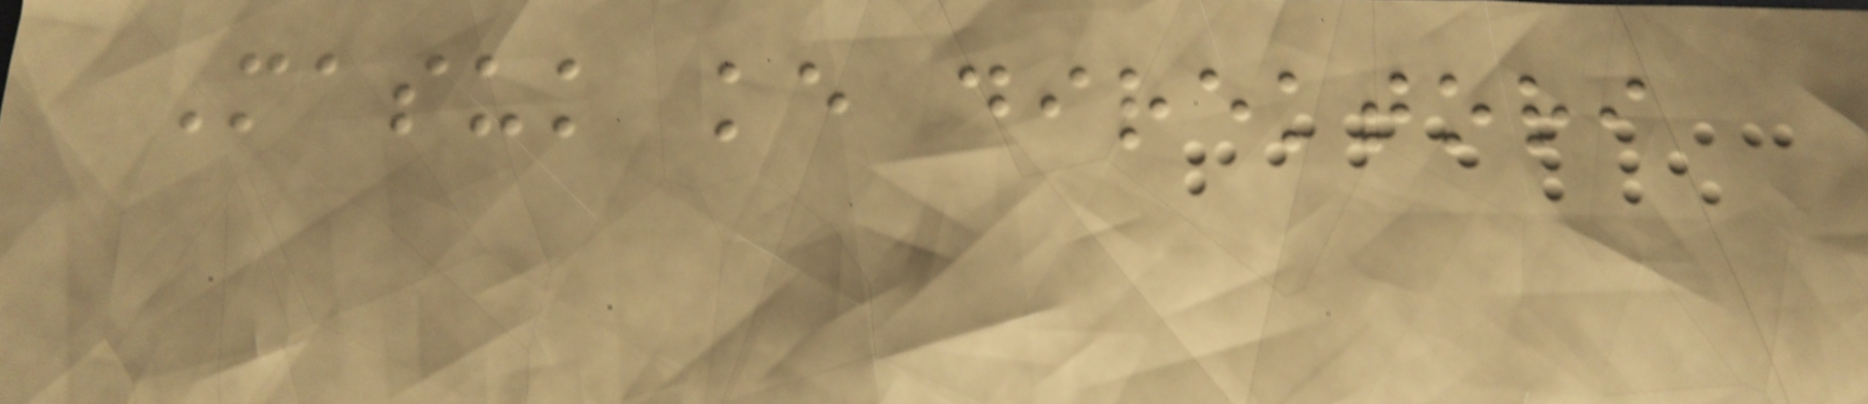Masuk ke direktori
